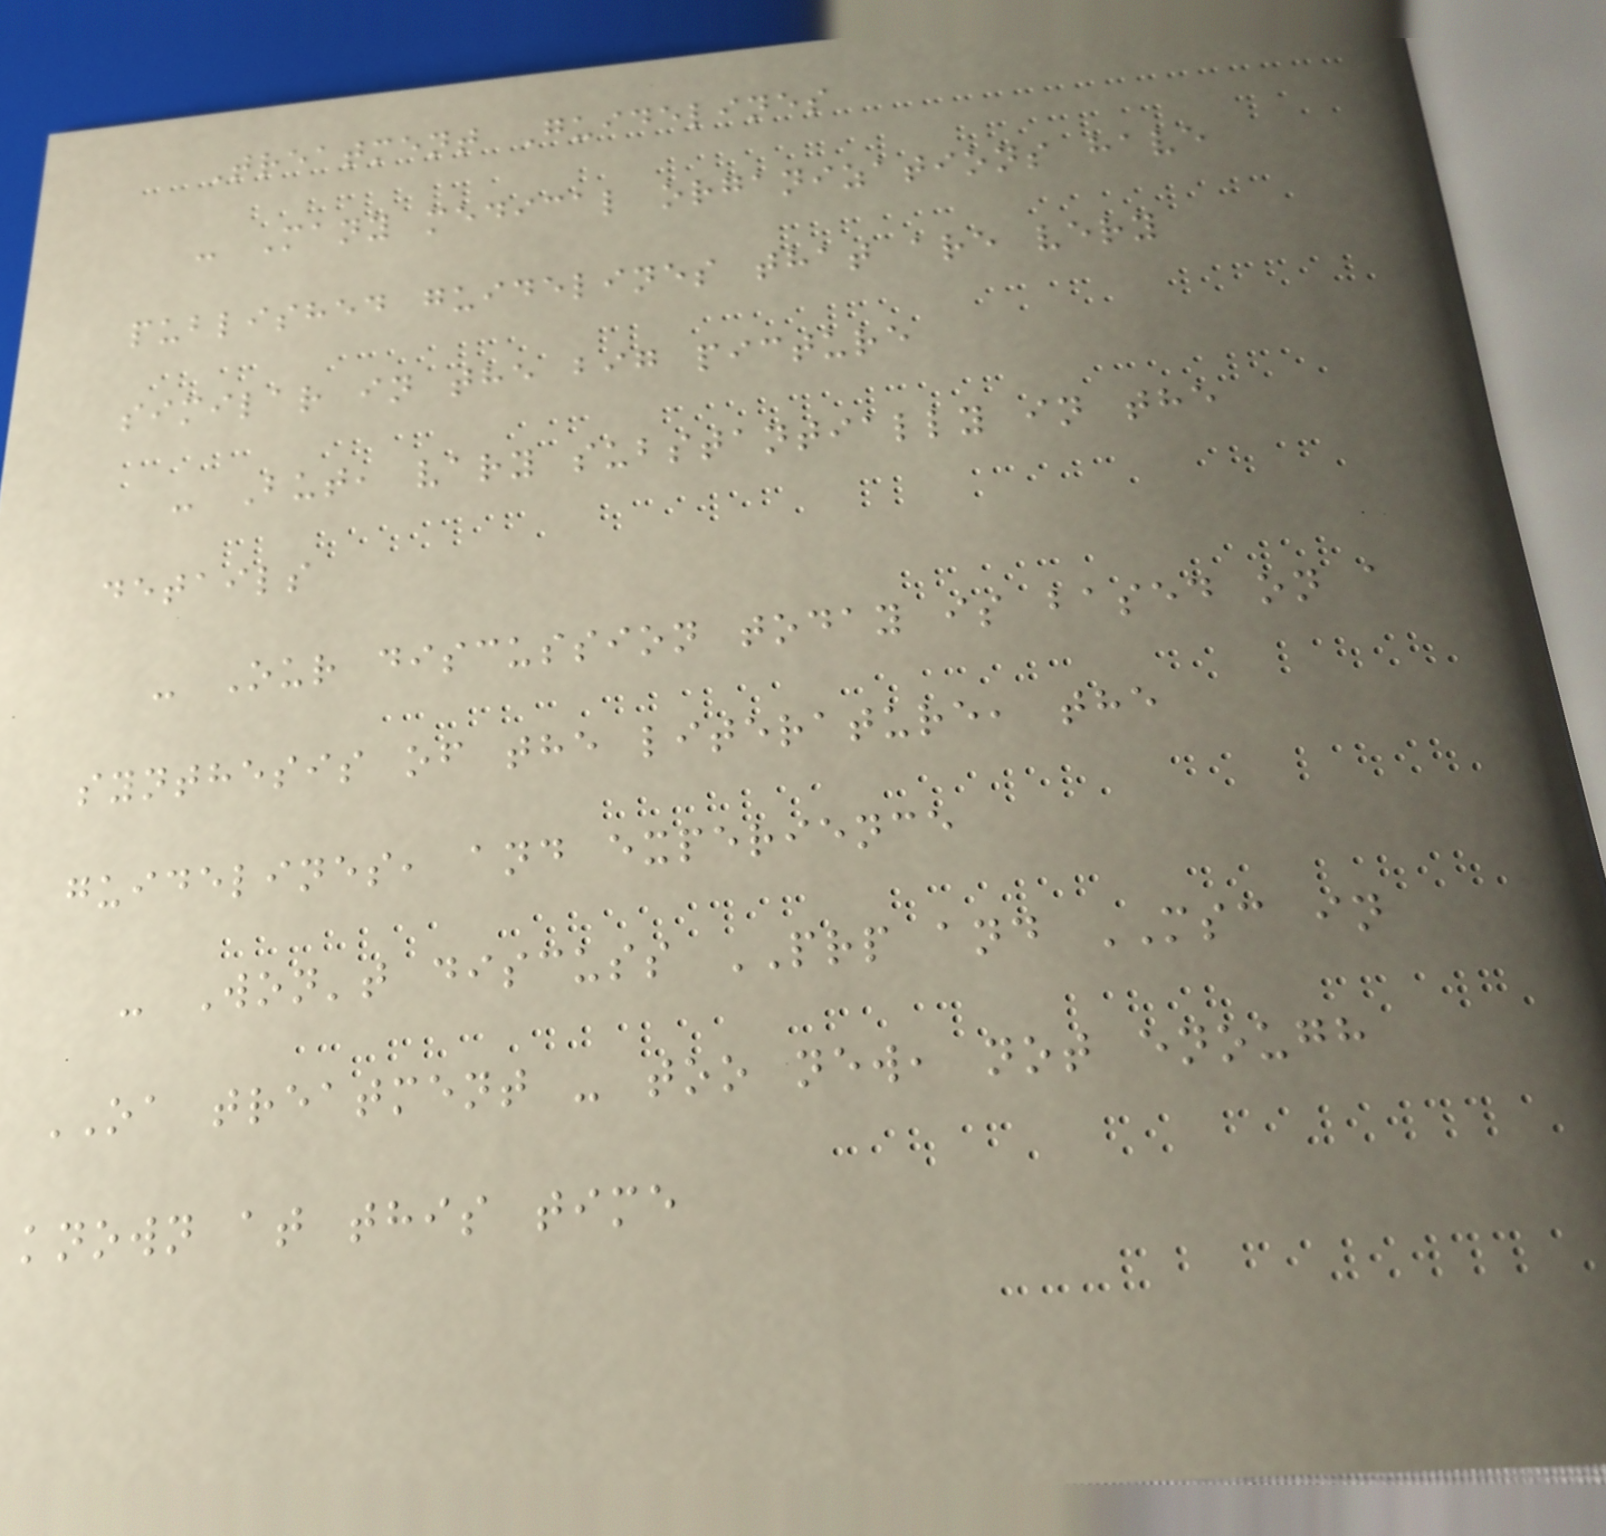Treatment Guidelines
- Many medical organizations have
published guidelines that are very
similar in the big picture
- But, vary substantially in the
details
- Our discussion today is based on a
synthesis of the literature, the
guidelines, and experience
- Won't discuss PRP and MSC in
OA treatment - too new, not enough
known at this time
